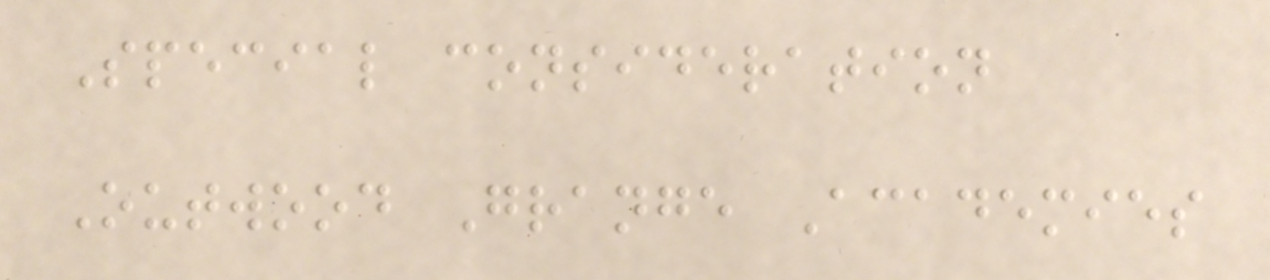Special consideration
Outwood Grange Academies
